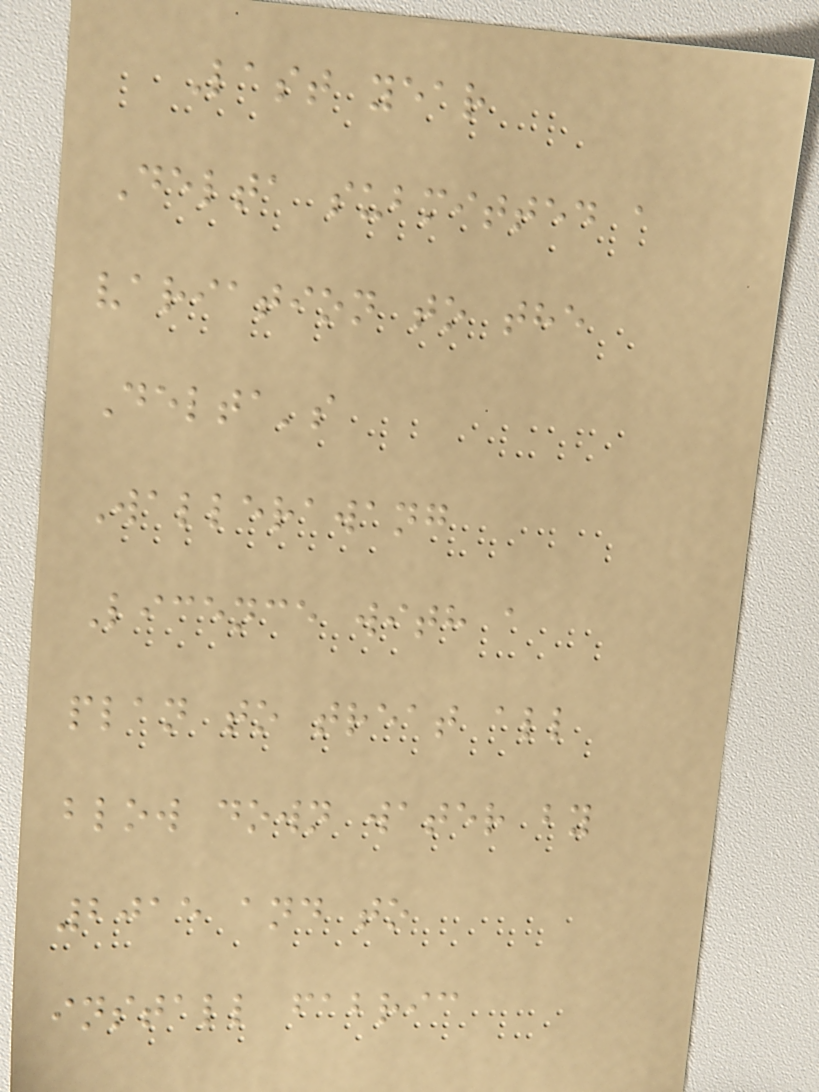Last year
Delta submitted a
variation to the
Delta's
Wallerawang
Licence with a
plan to treat all
blow down water by
2015 and to
install fabric
